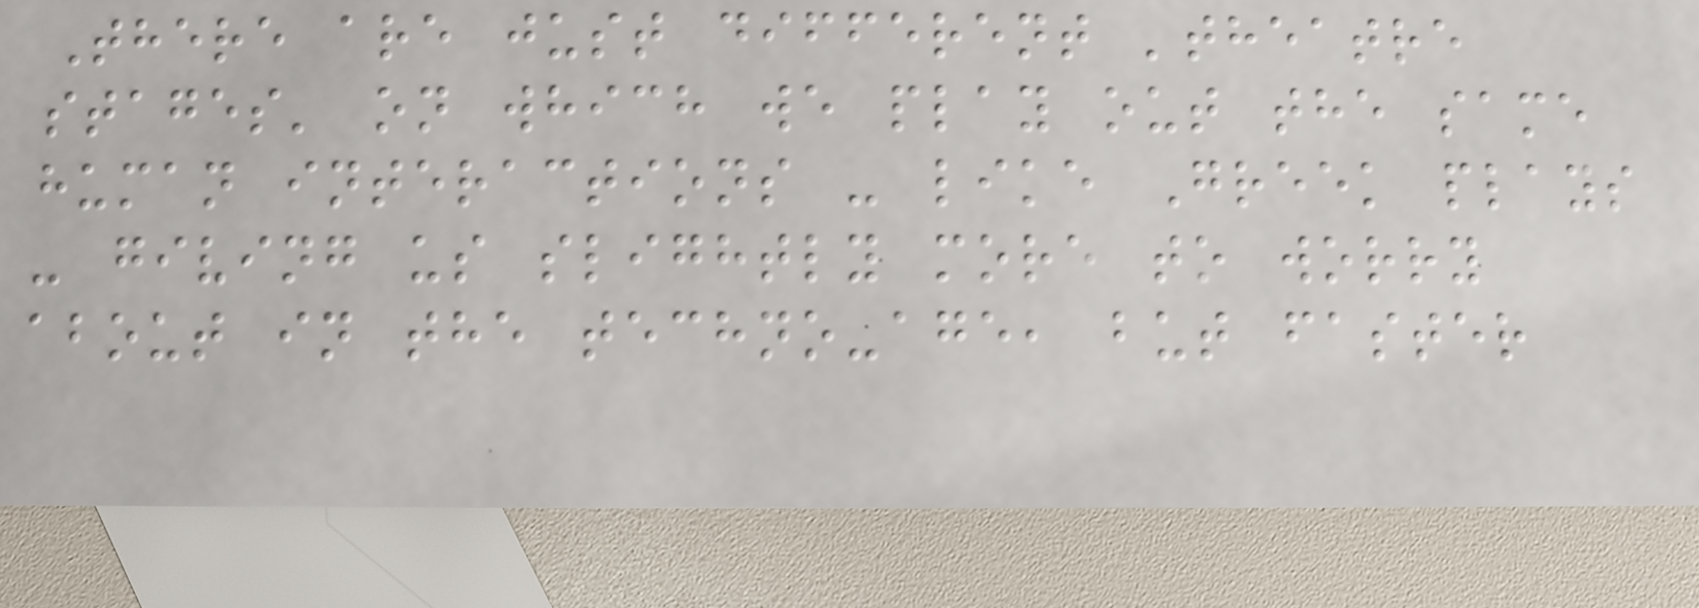There are just different 'theatre
stages' on which we play out the same
human interactions - like Greek plays
- giving us slightly more to worry
about in the techno-age, but faster
